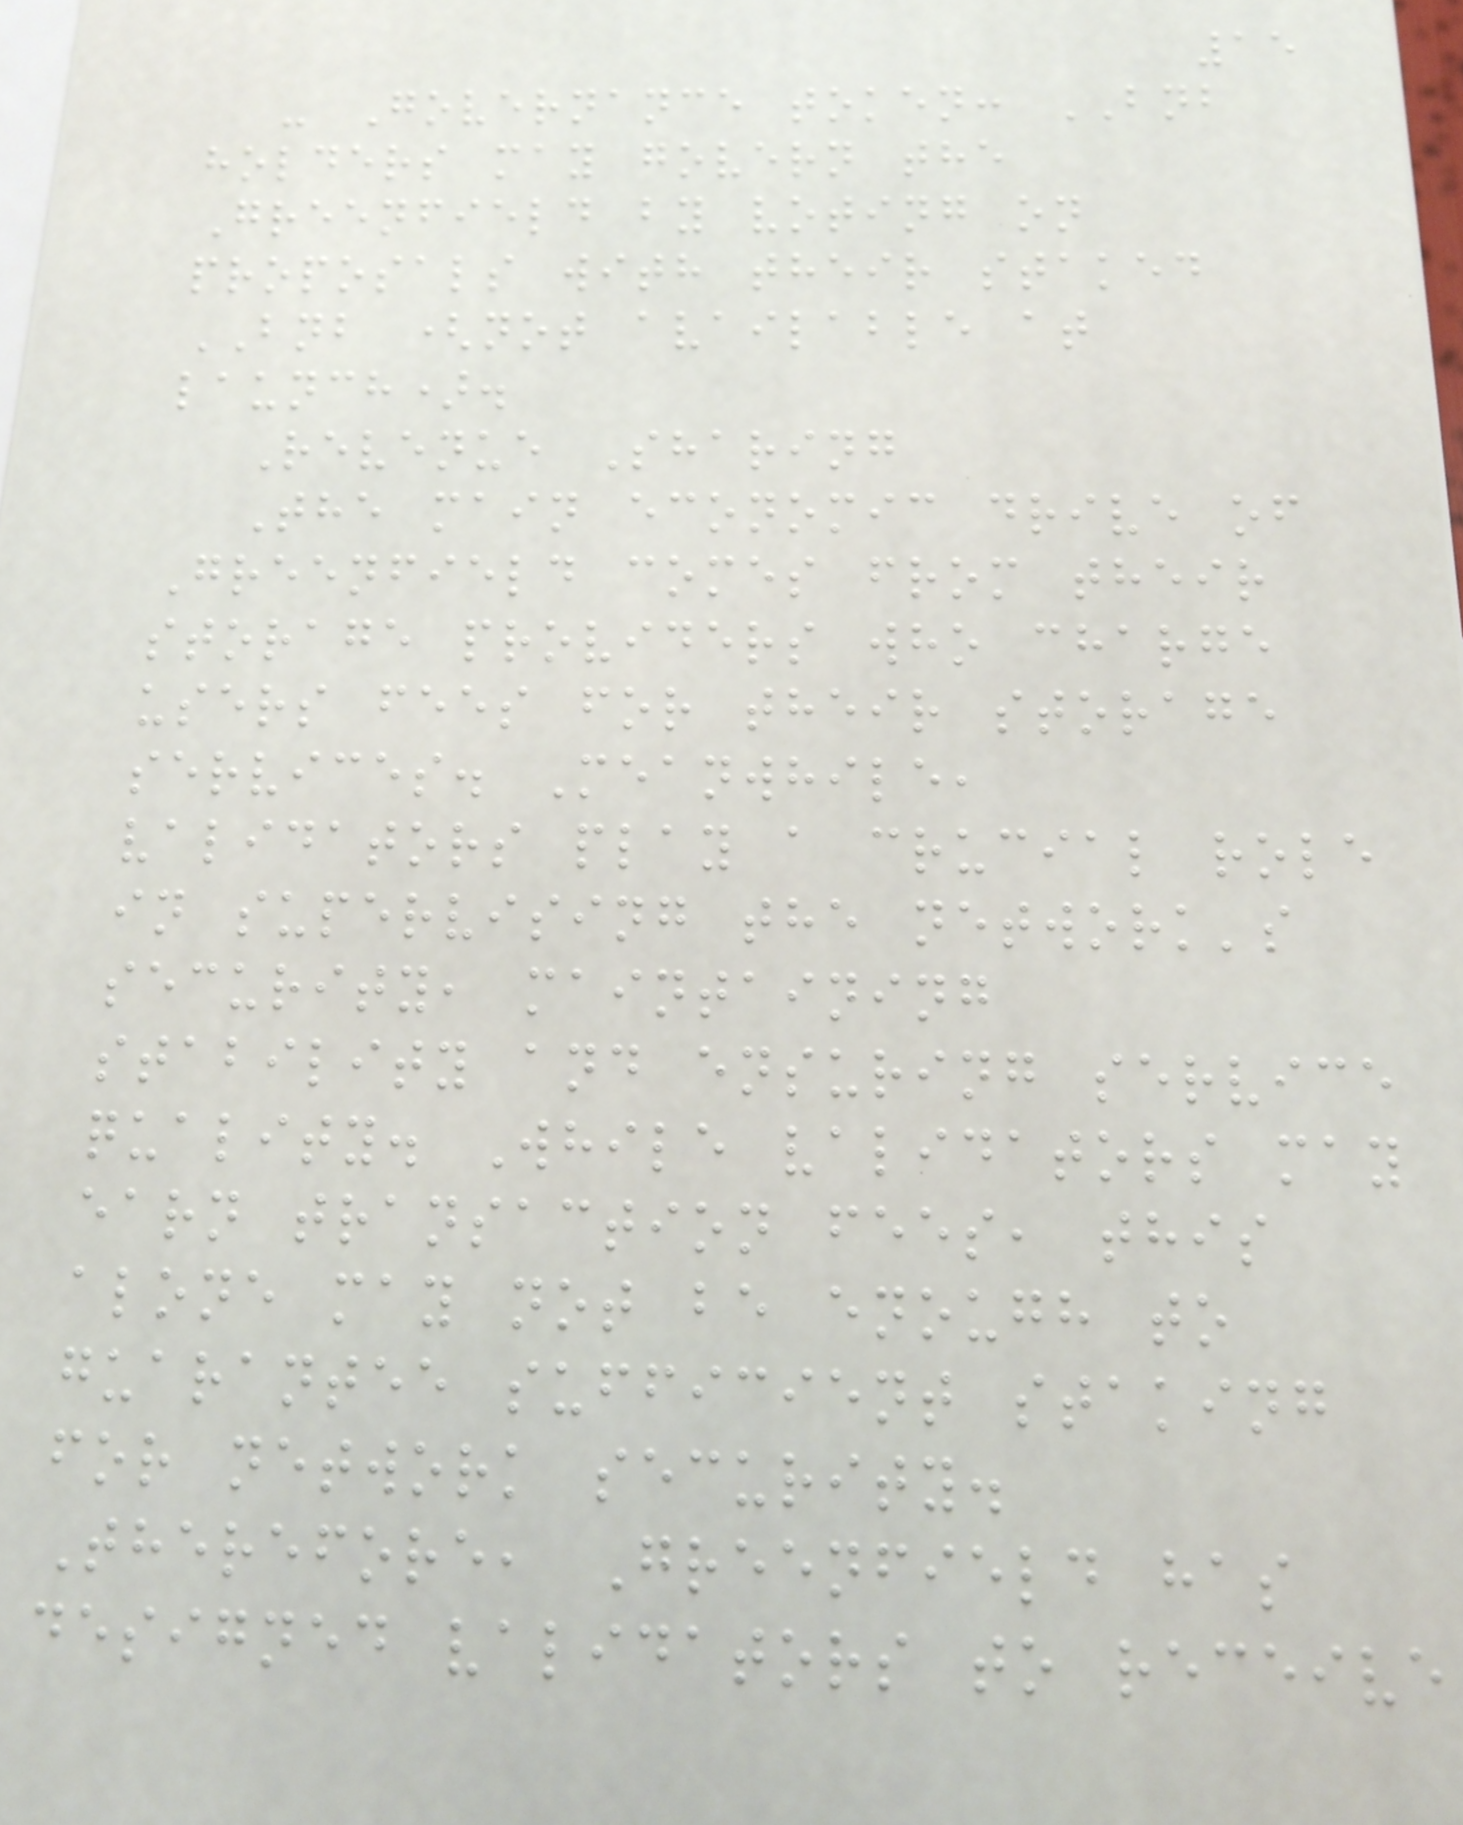15
- Governance token: BNB
holders may govern the
Greenfield by voting on
proposals with their staked
BNB (not available at
launch).
Revenue Sharing
The main economic drive of
Greenfield comes from their
storage providers who charge
users fees for their storage
services. Meanwhile,
validators play a crucial role
in supervising the network's
security, maintaining
stability and ensuring service
quality. While validators may
earn transaction fees, this
alone may not be enough to
guarantee sufficient staking
for network security.
Therefore, Greenfield has
designed validators to receive
